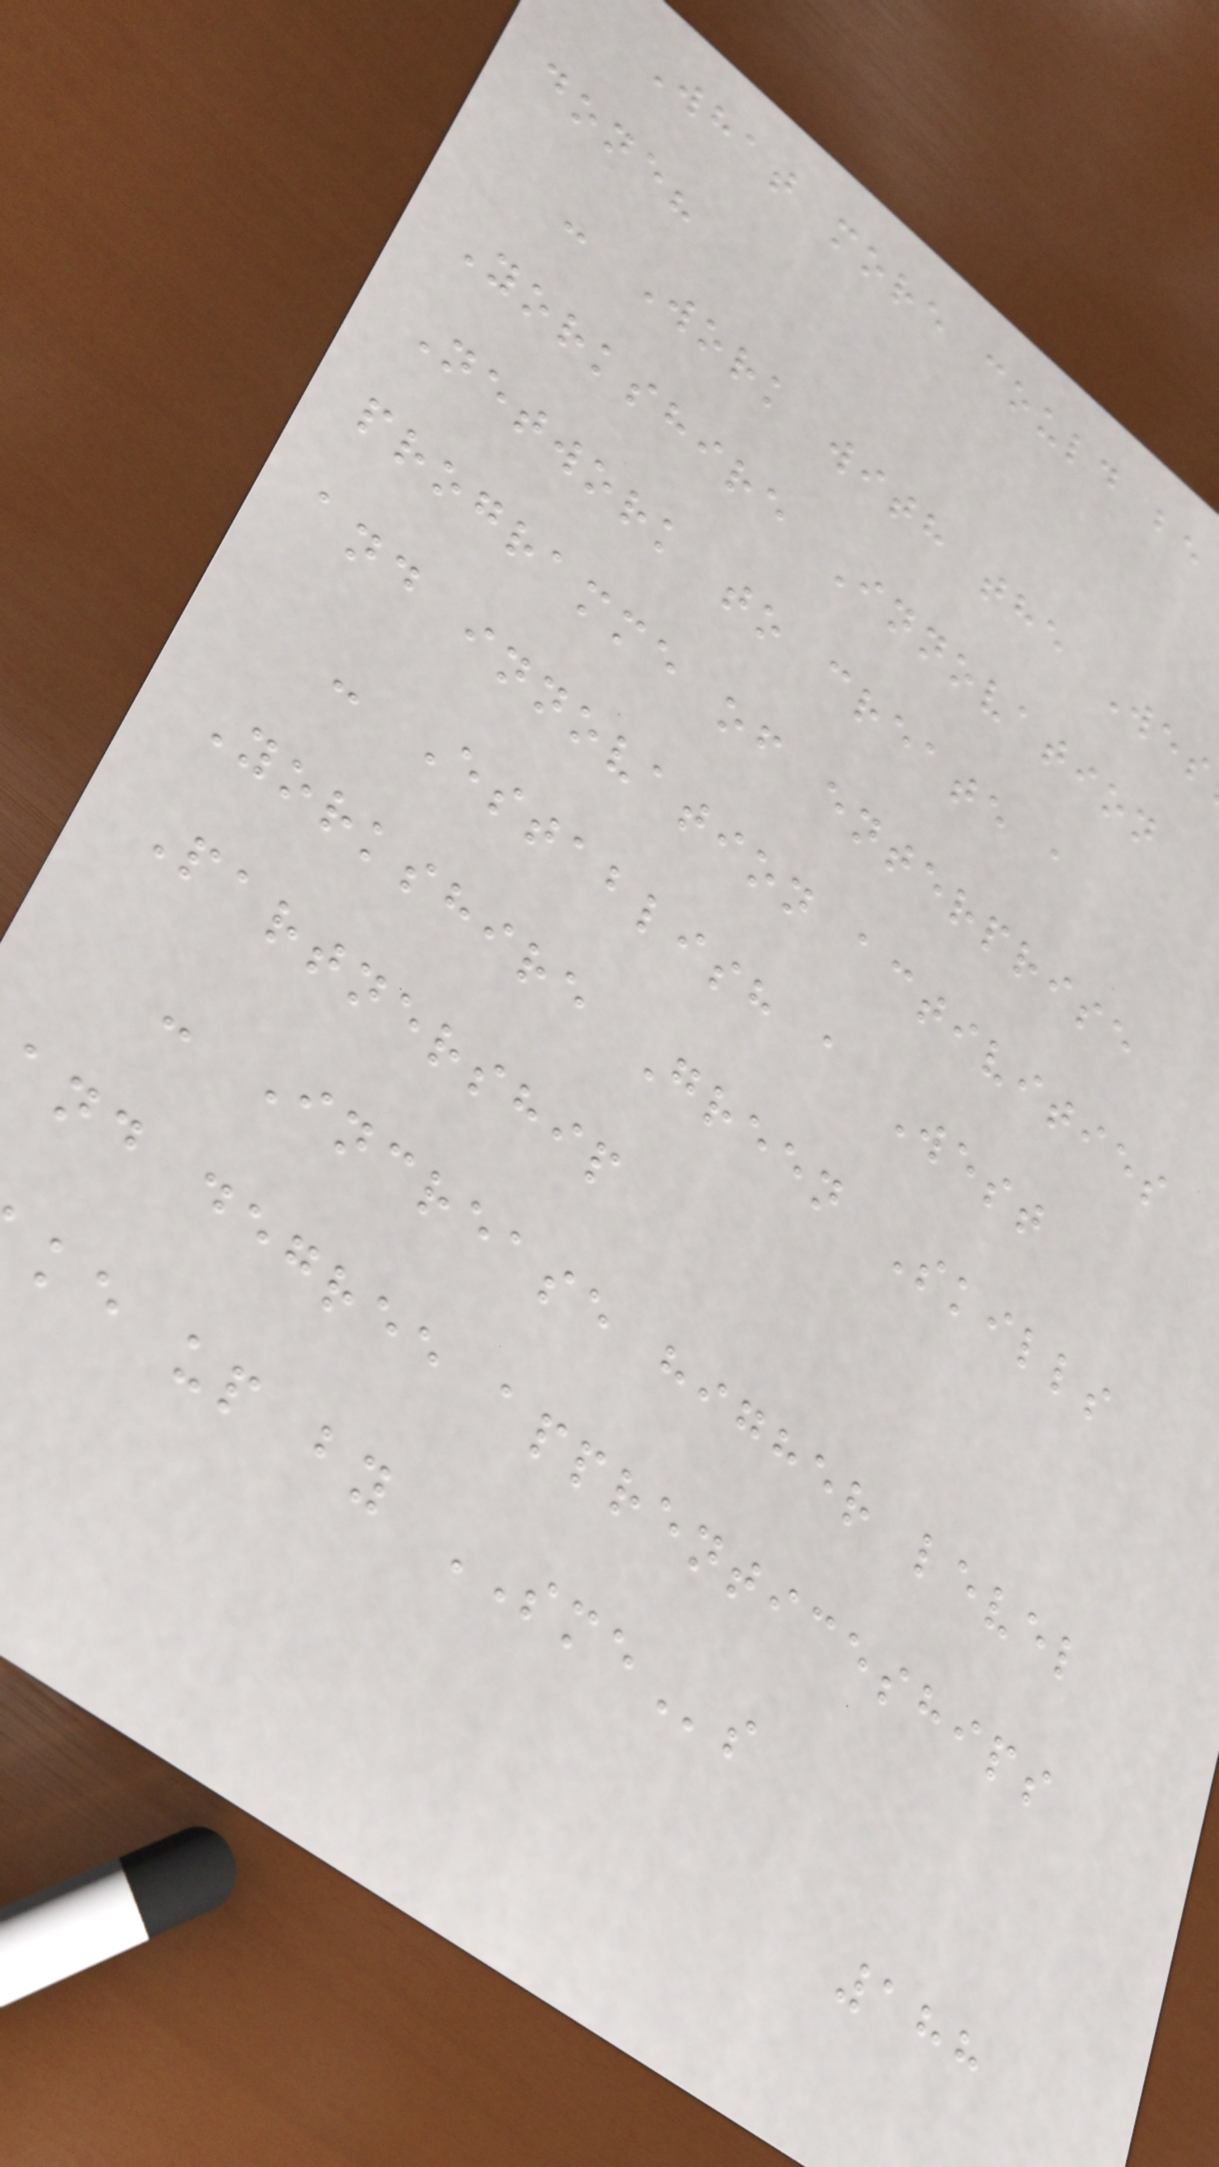What more could be
done?
- Work with the Wes
Yorkshire Innovation
Network to create a
programme of enterprise
and innovation activities
- Establish a West
Yorkshire Green Skills
Partnership
- Increase higher level
and degree apprenticeships
ke up by SMEs
188
